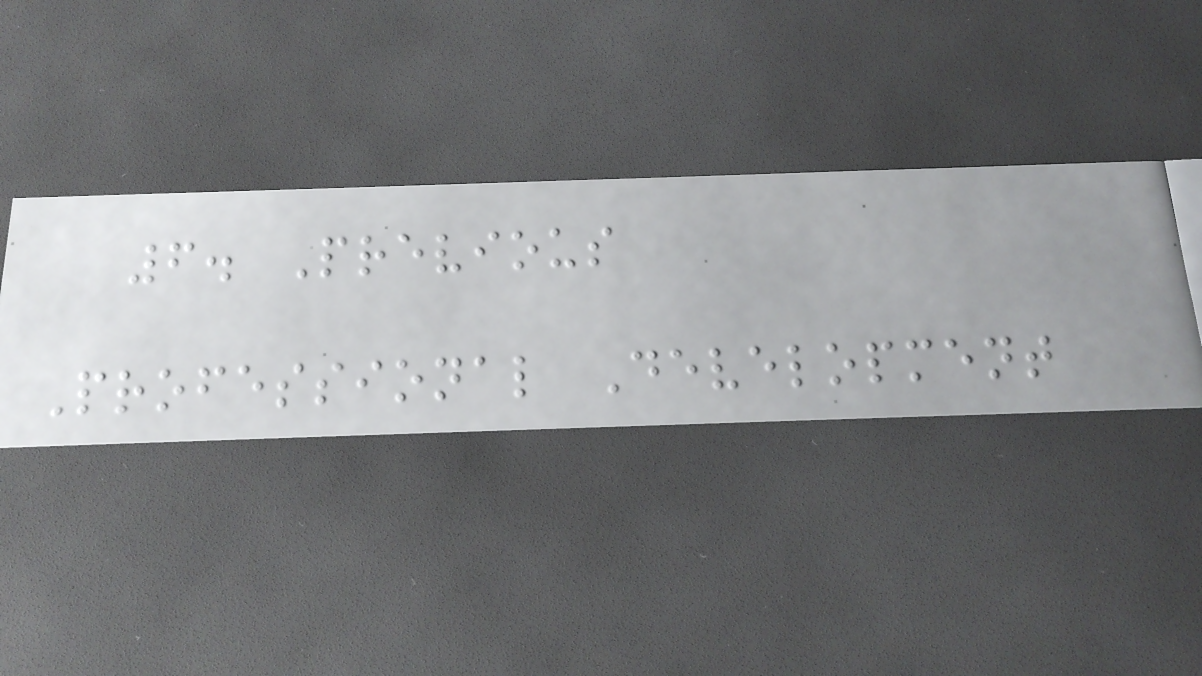6. Previous
Professional Development
